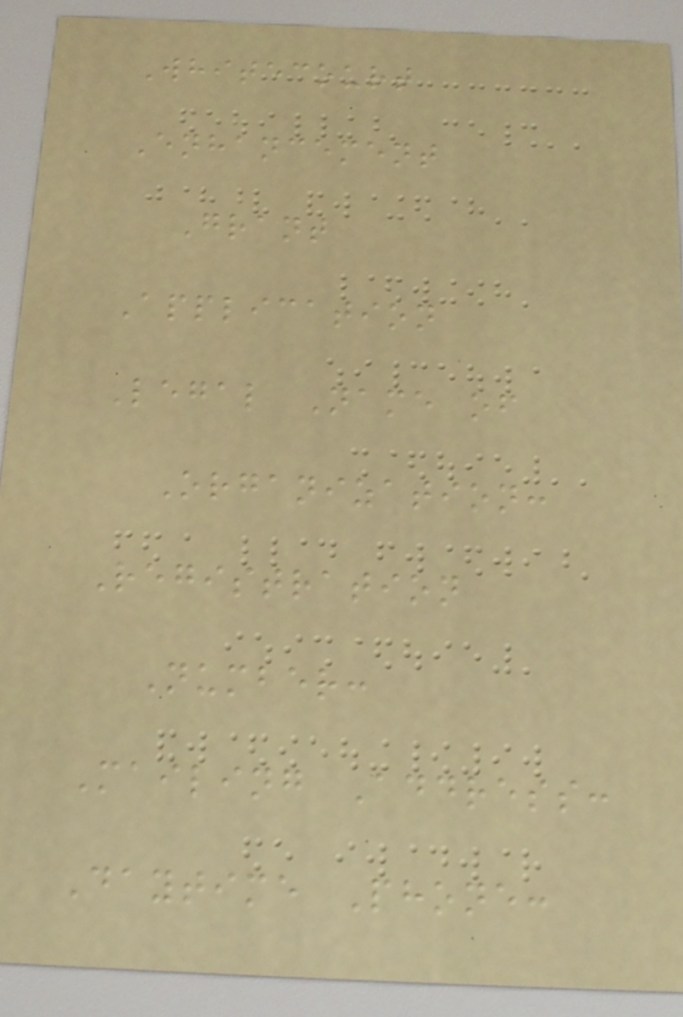Whitecourt
Enhancement
Grant
Application
Legal Name of
Organization:
Registration
Number:
Mailing Address:
Daytime Phone:
